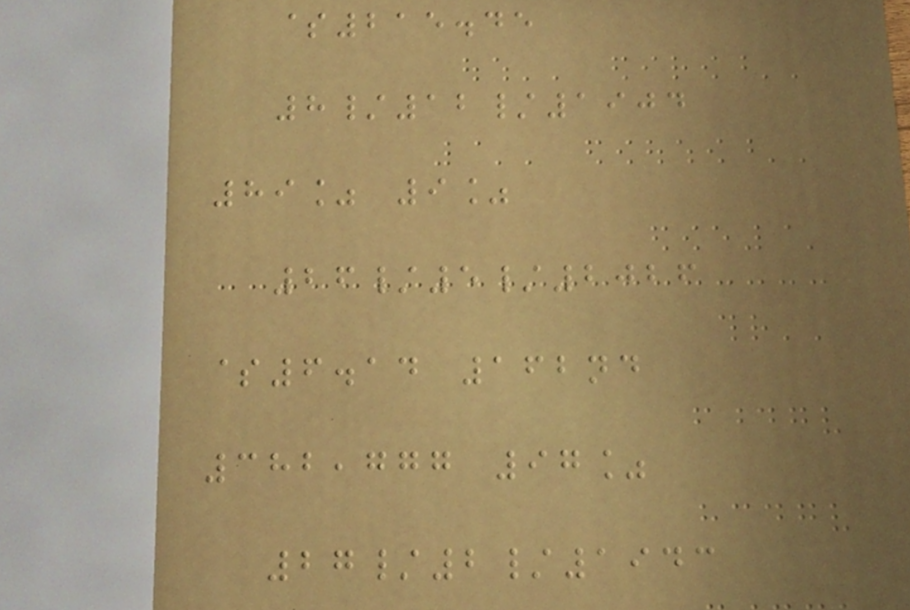$215.45
8/12/1904
89% 9%
26/5/2026
$6.14 162nd
382,777 97%
27/2/1943
